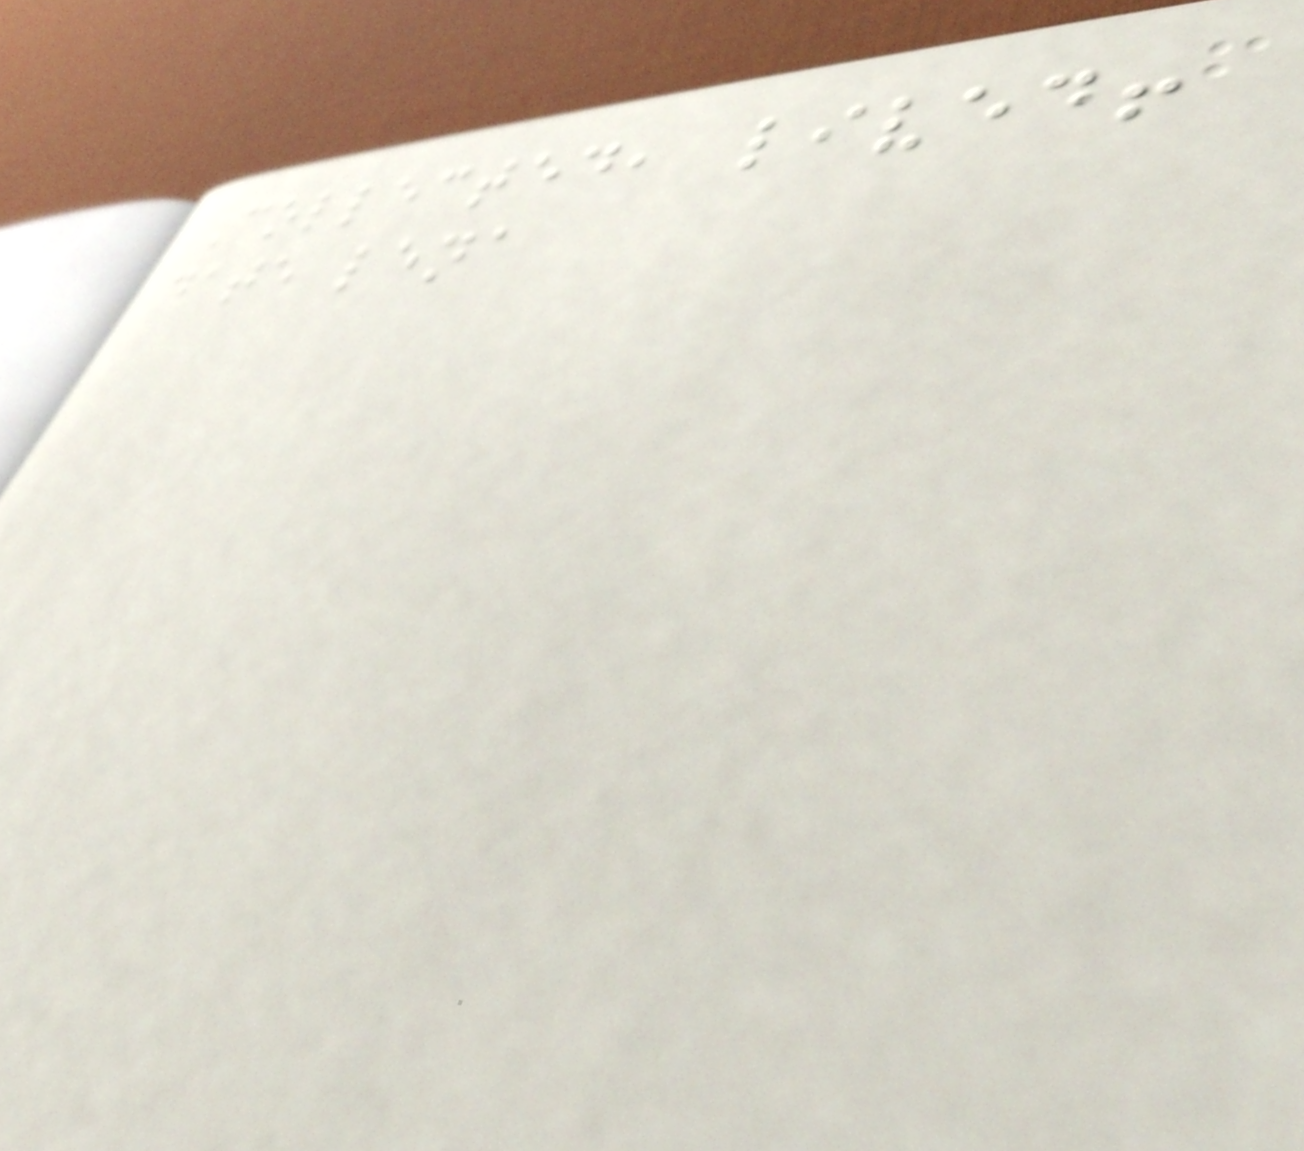Collected, lived!
date lena
